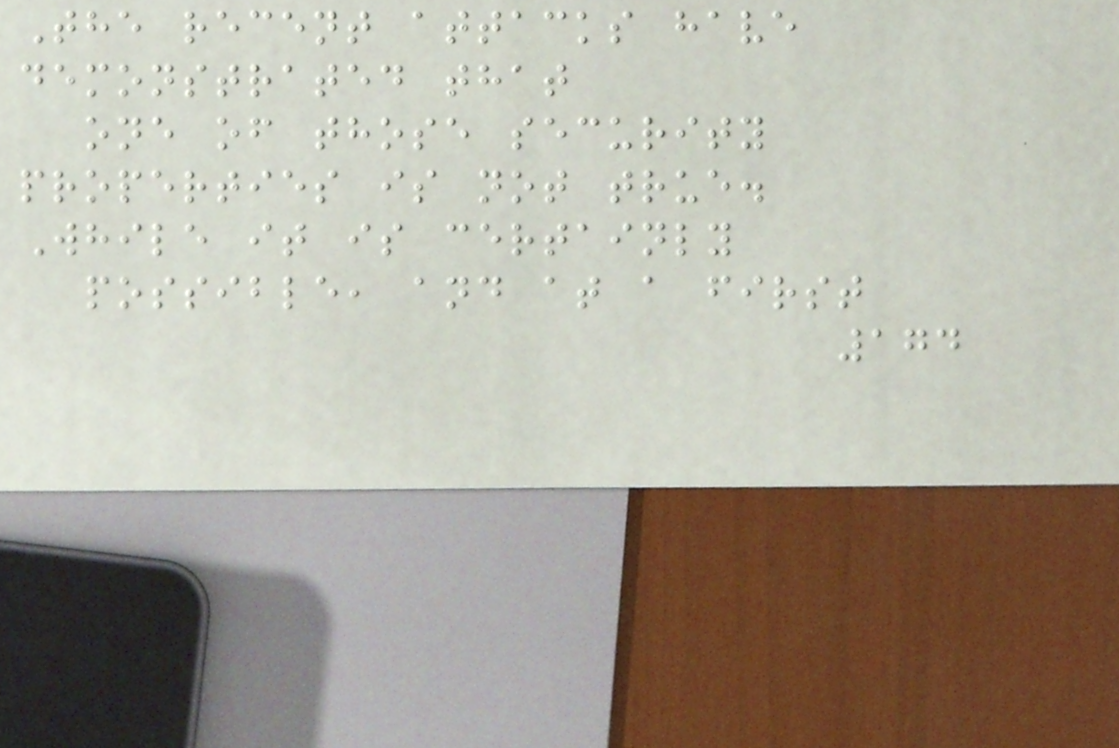The recent attacks have
demonstrated that
one of those security
properties is not true.
While it is certainly
possible, and at a first
174
